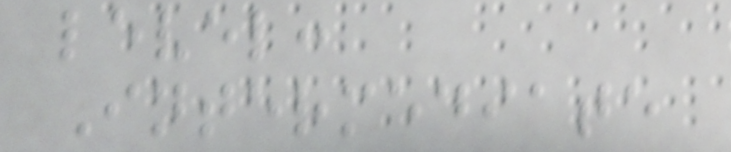level:
Intermediate
